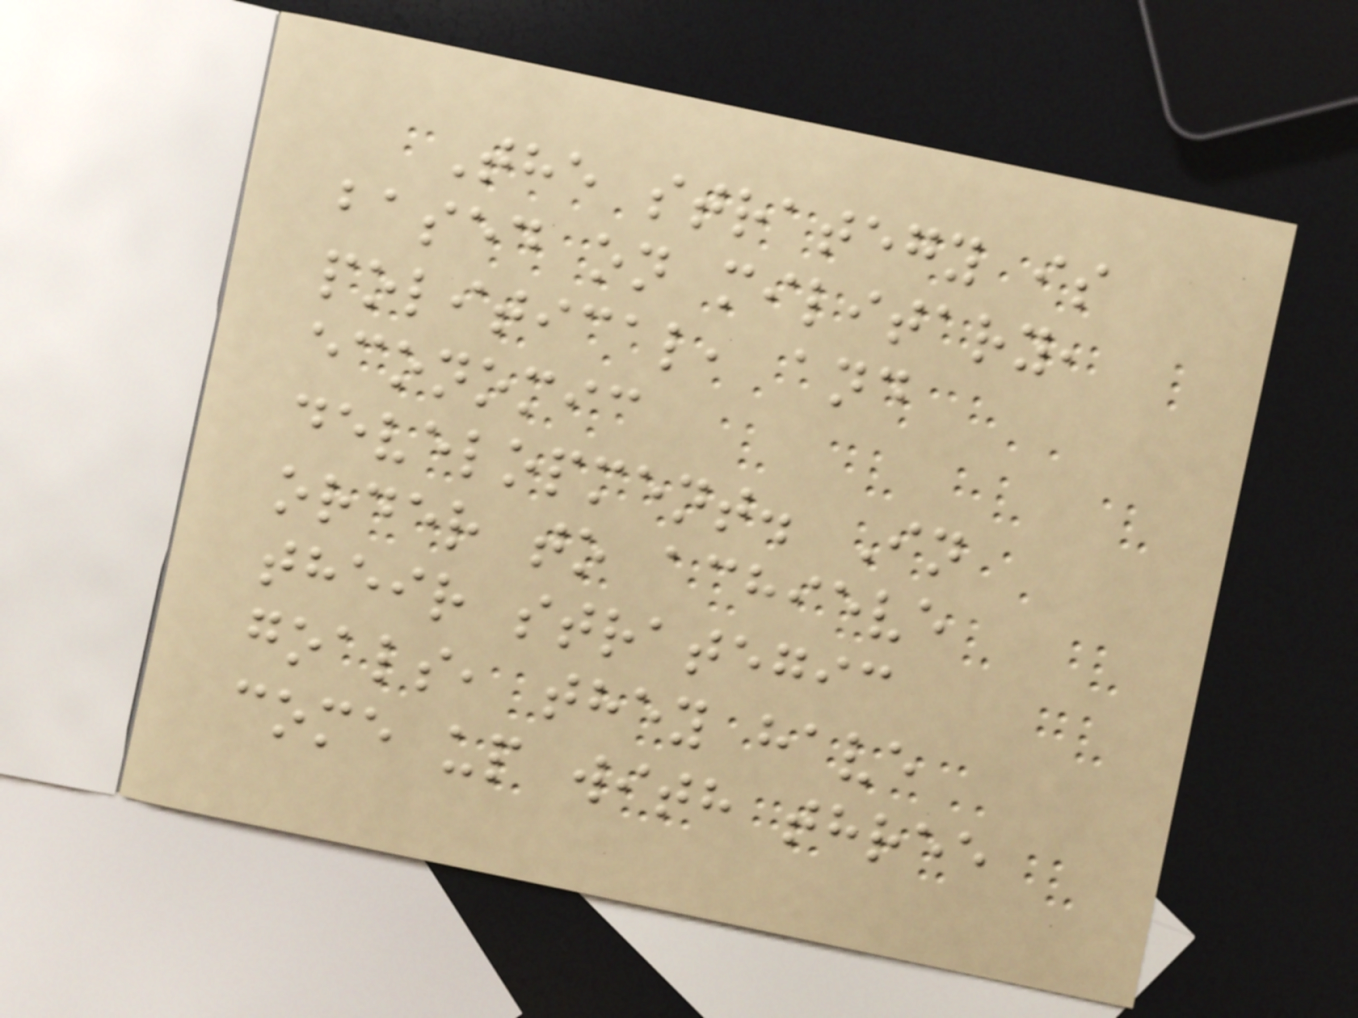The strategy is
based on military,
political, and
economic
development. In
order to achieve
their strategic
goals, they have
come up with three
